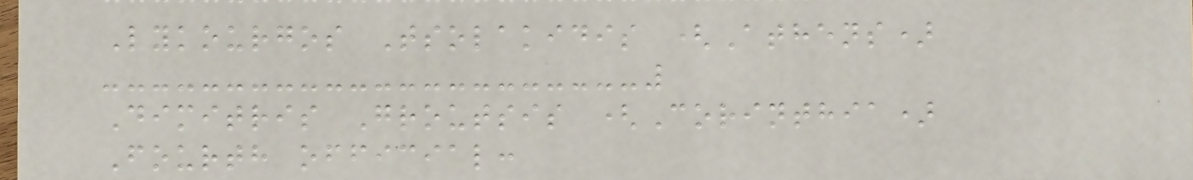Lykourgos Tsolakidis (Athens)
Dimitris Groutsis (Corinthia)
Fourth official:
